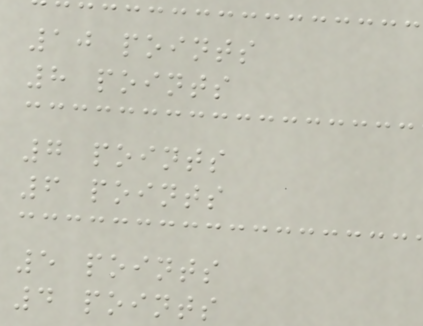10 points
8 points
7 points
6 points
5 points
4 points
